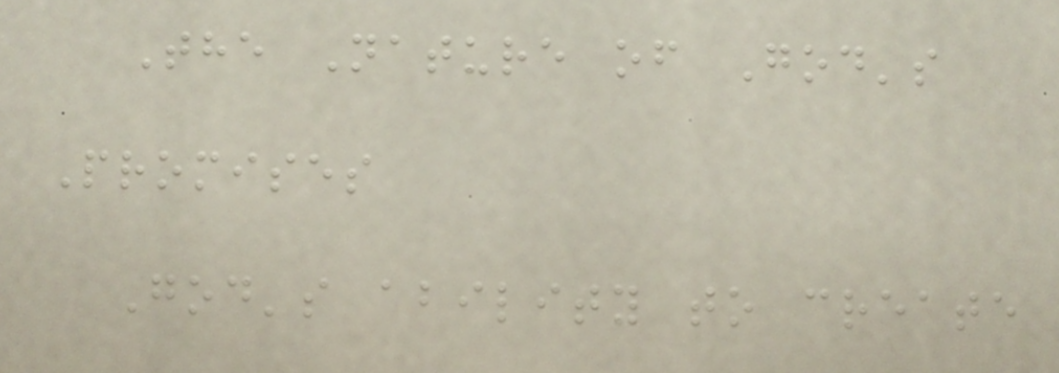The Nature of God's
Promises
God's ability to create
